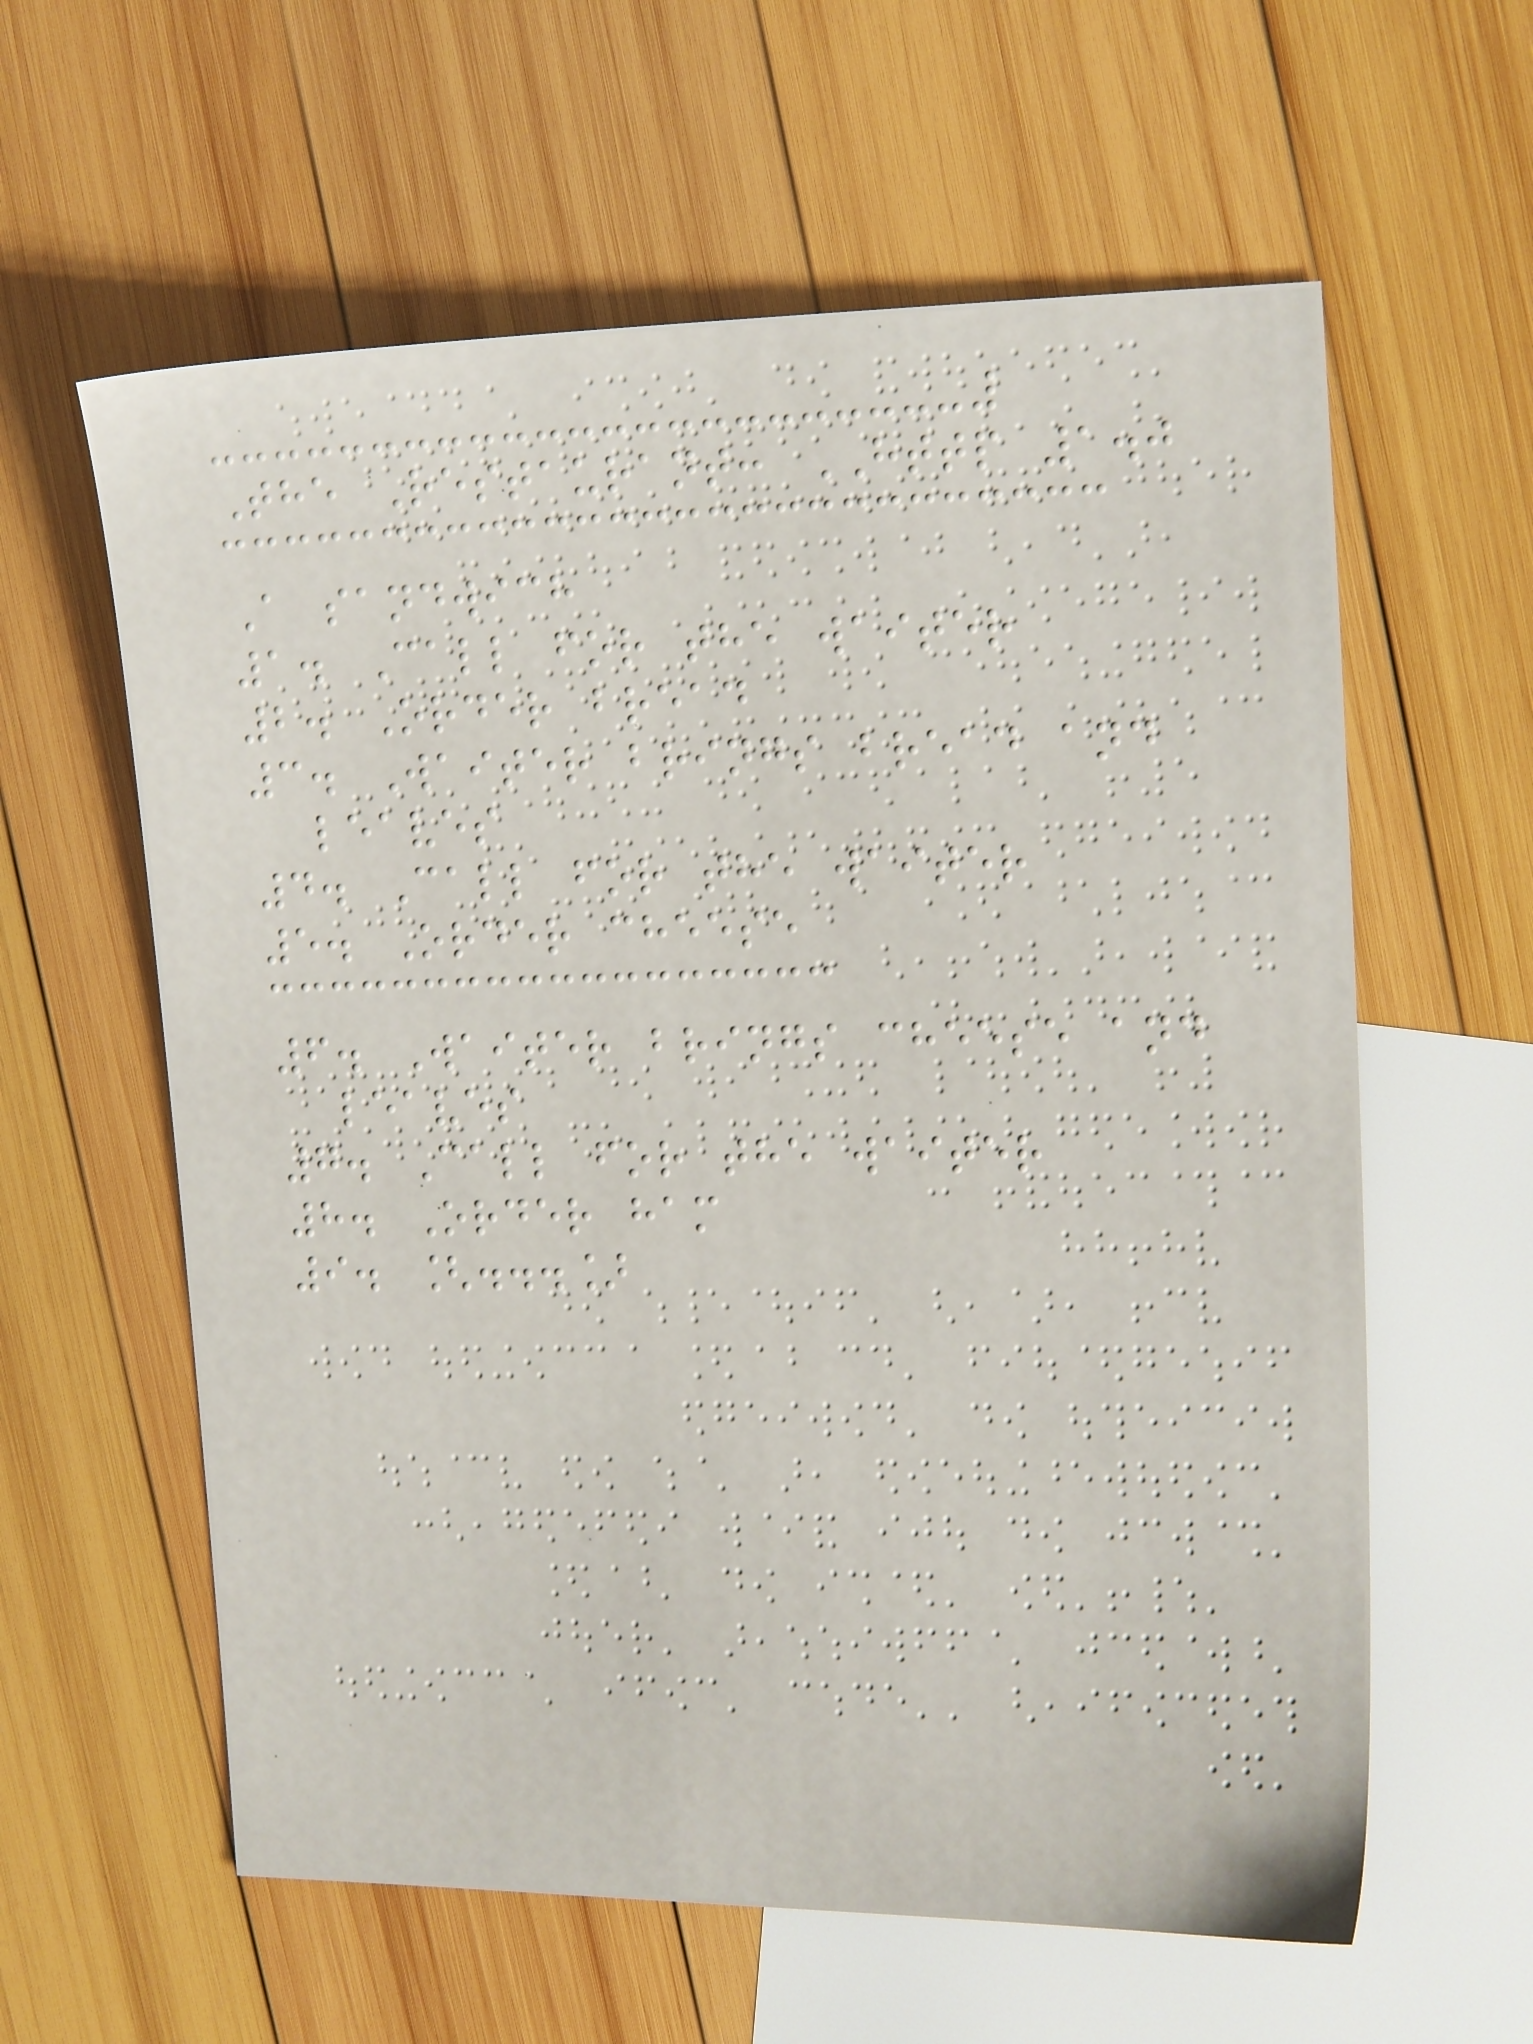The Restaurant: HTTP 1.0
A sandwich
1. Call for the waiter
2. Order bread
3. Waiter brings bread and
leaves
4. Call for the waiter
5. Order cheese
6. Waiter brings cheese and
leaves
7. Call for the waiter
8. Order ham
9. [...]
